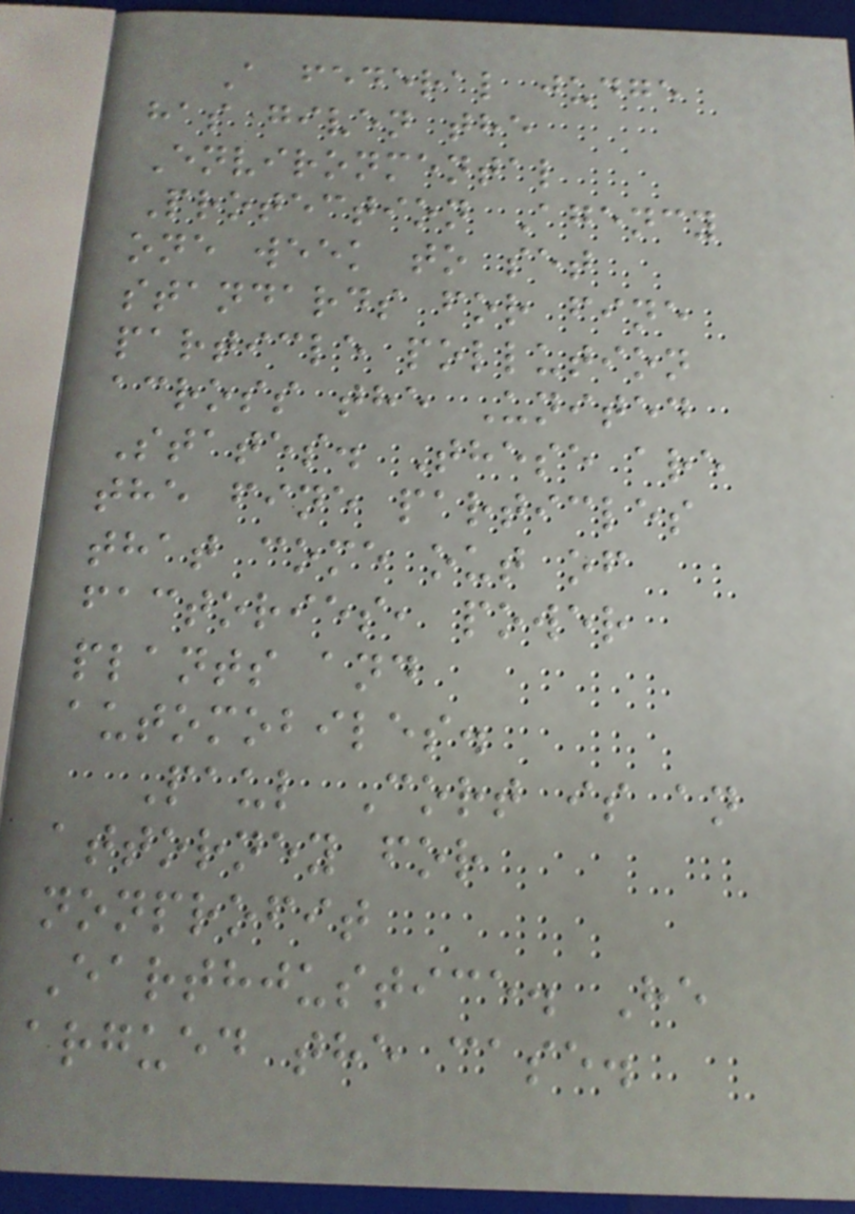A federal judge
has given the
Environmental
Protection Agency
one week to set
standards for fine
particle pollution
across the United
States. These are
the fine particles
that come out of
factories, power
plants and
automobiles.
Paul Cort is an
attorney for
nonprofit
Earthjustice. He
argued the case.
